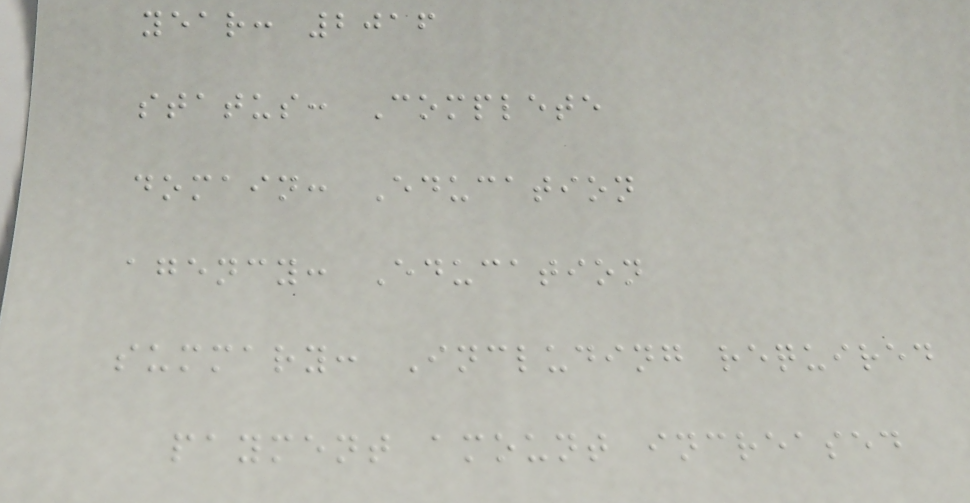year: 2016
status: Complete
domain: Education
agency: Education
summary: Including required
payment amount increased
